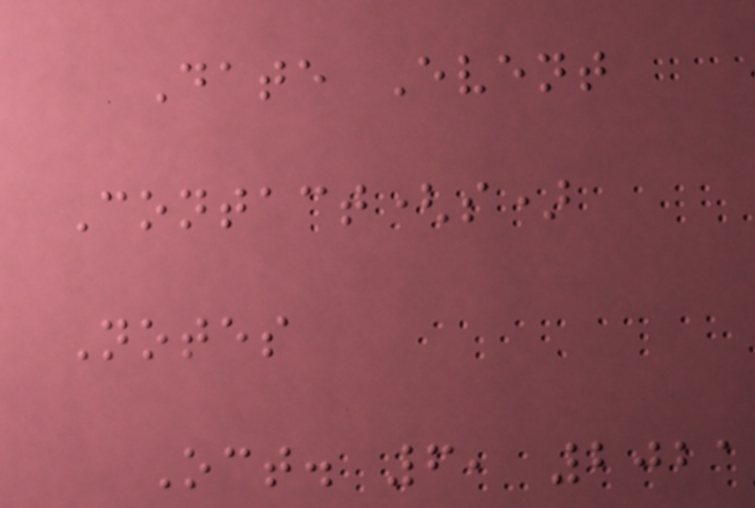Date Event
Contact(s)
Notes
Oct. 6, 2021
